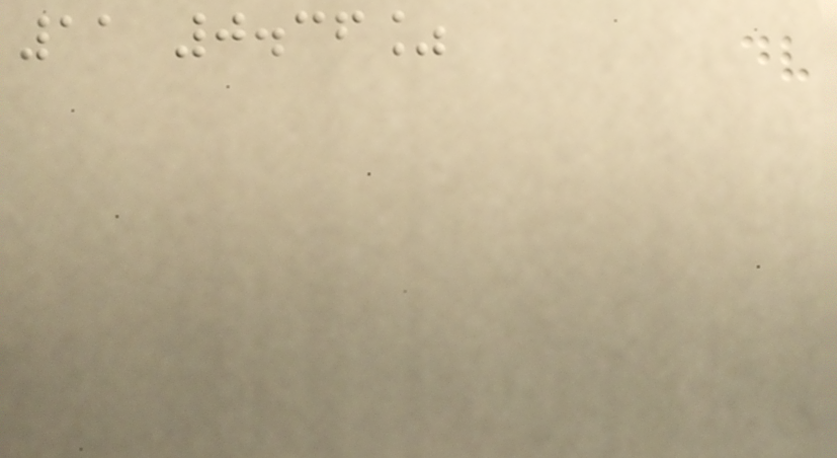11 0.36%
